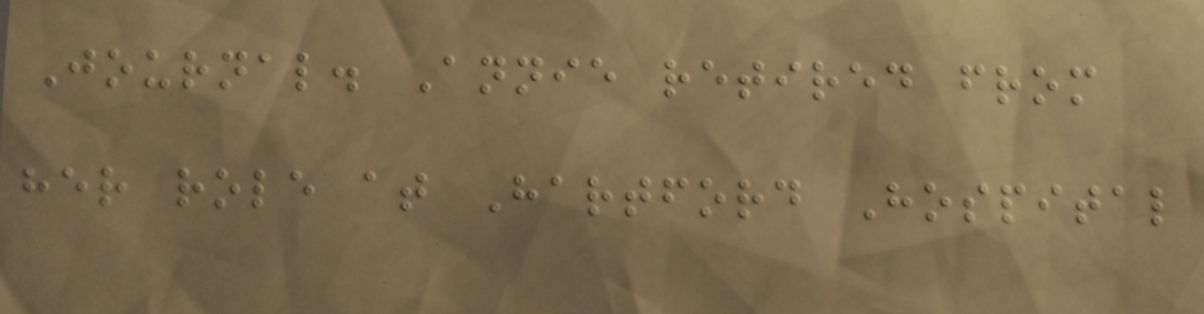Journal. Annie retired from
her role at Hartford Hospital
